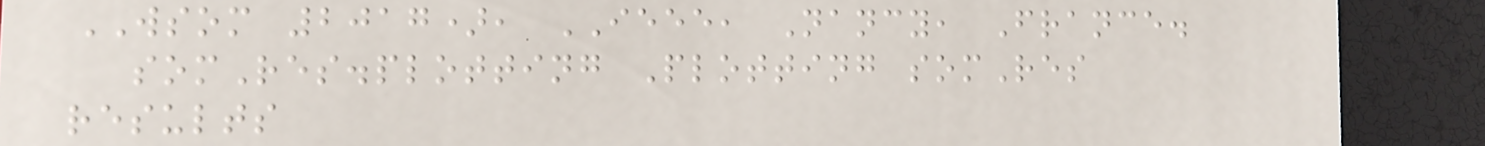WSOM 2017), IEEE, Nancy, France.
somRes.plotting Plotting somRes
results
